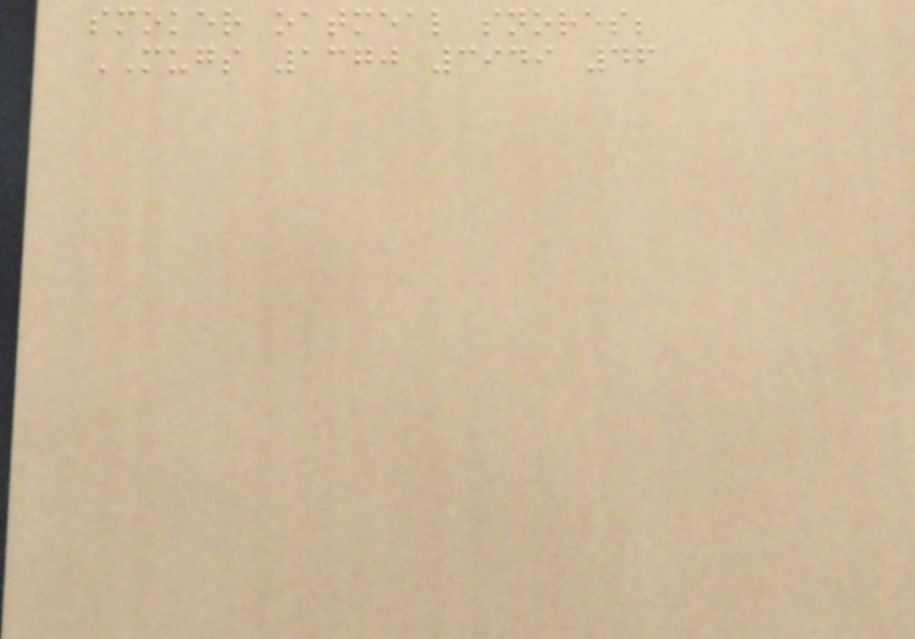smoker oatmeal snores;
MUGS 1370 3949 46
